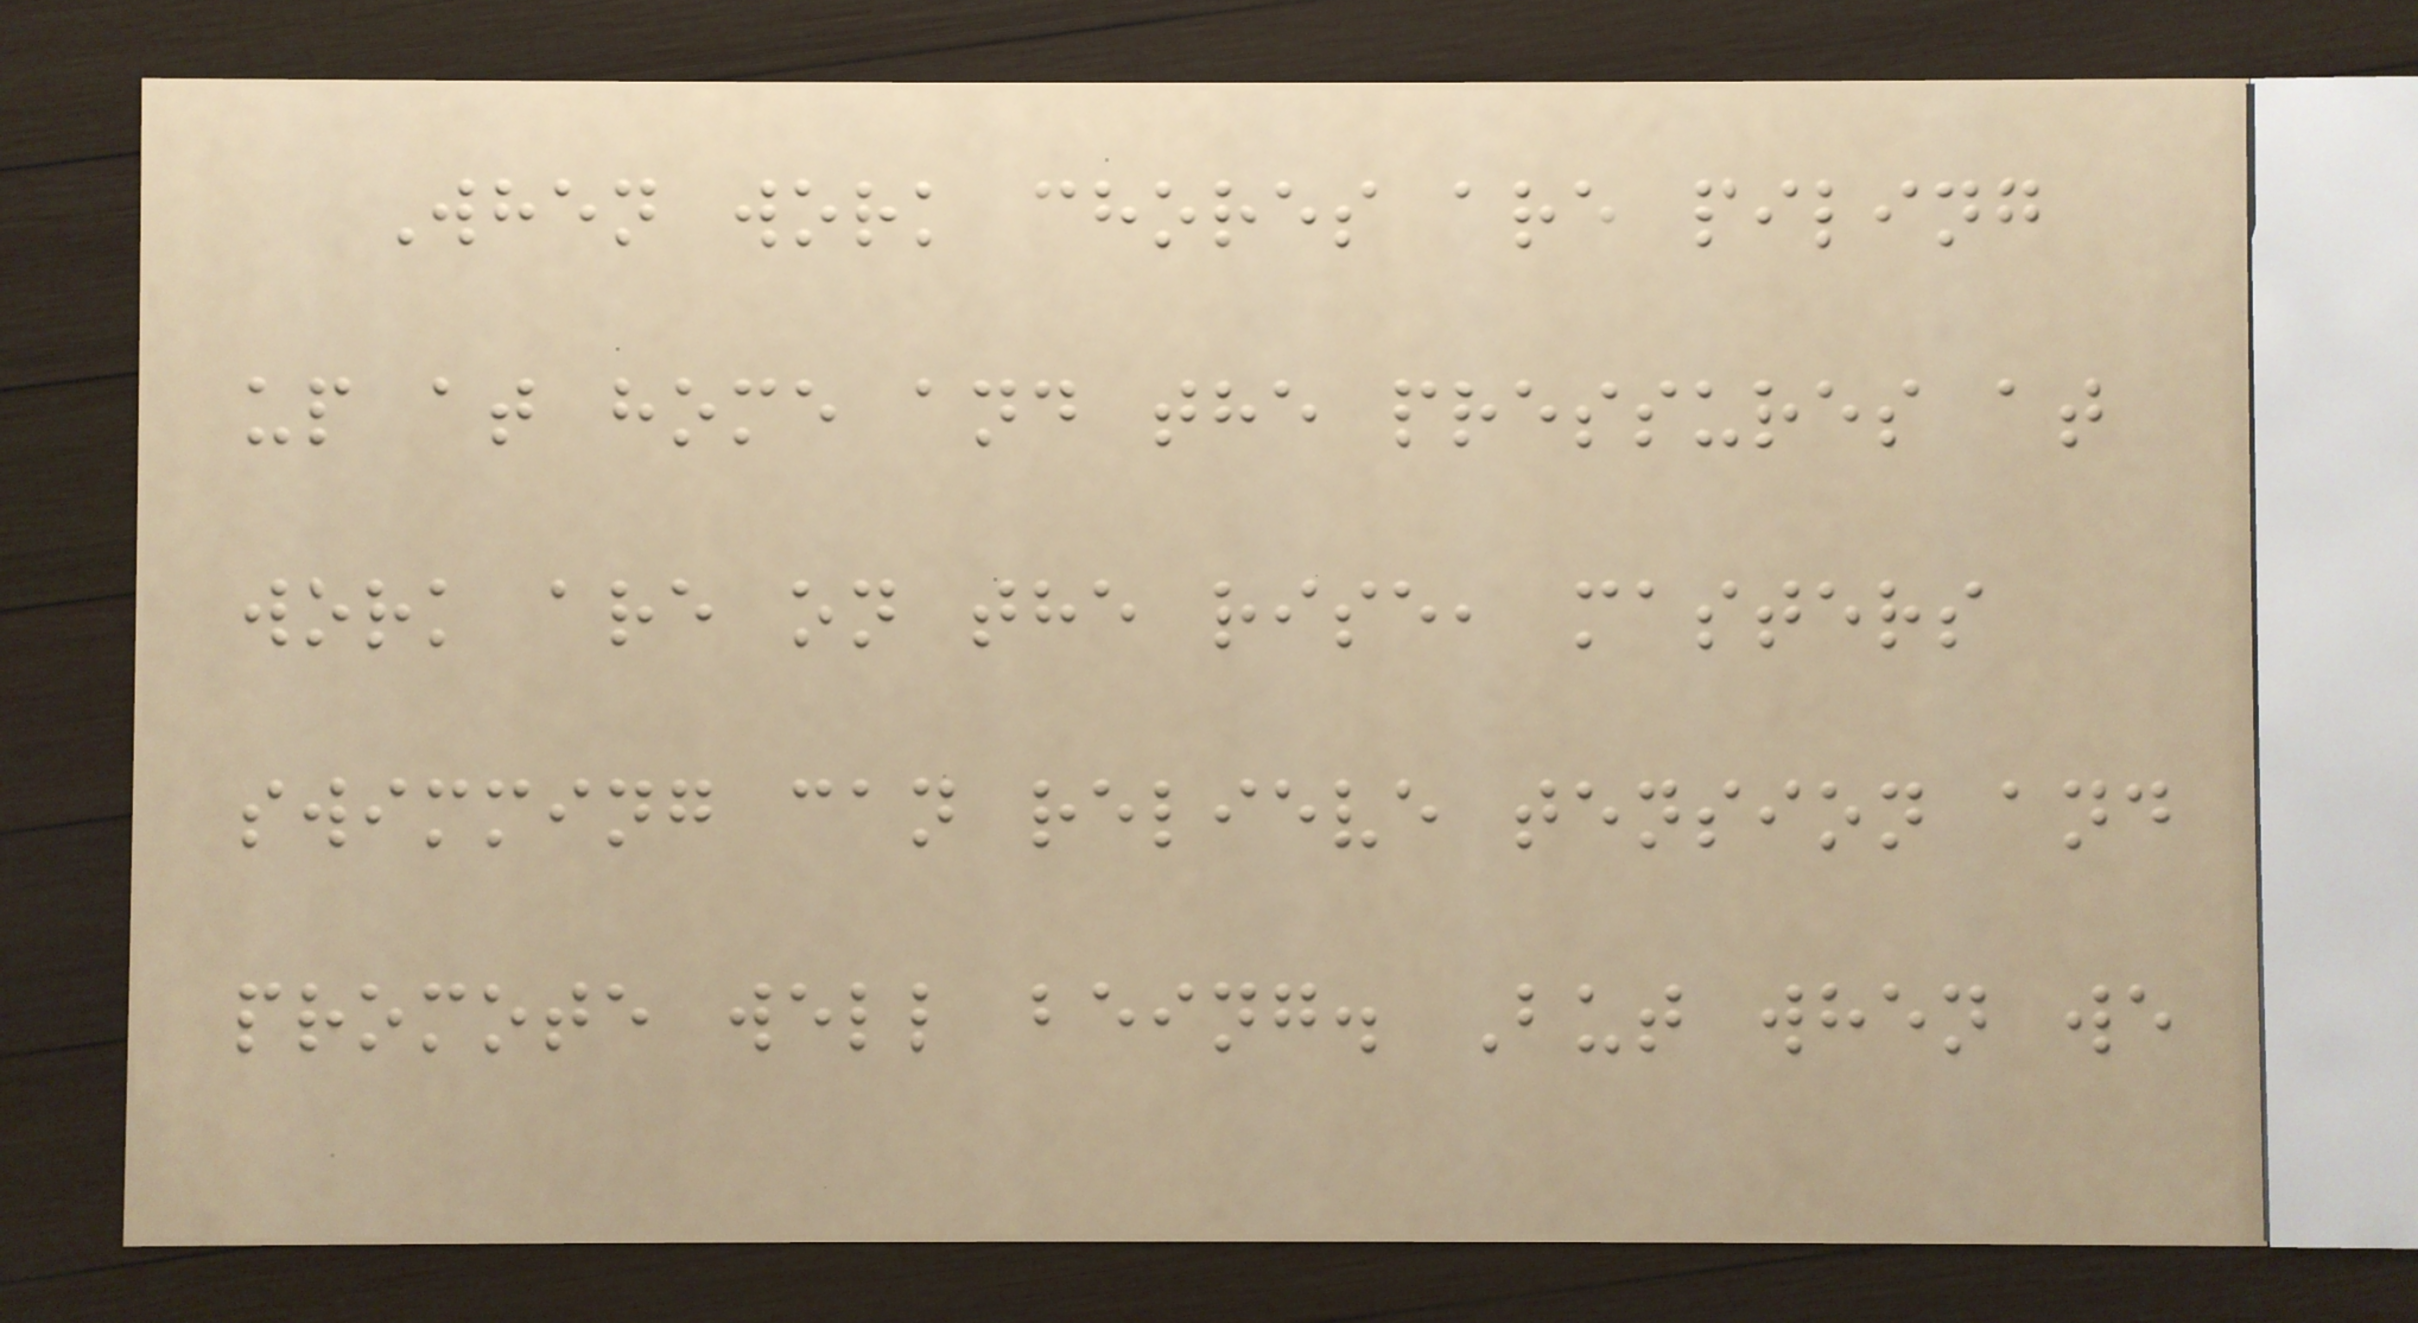When work chores are piling
up at home and the pressures at
work are on the rise, masters
swimming can relieve tension and
promote well being. But when we
